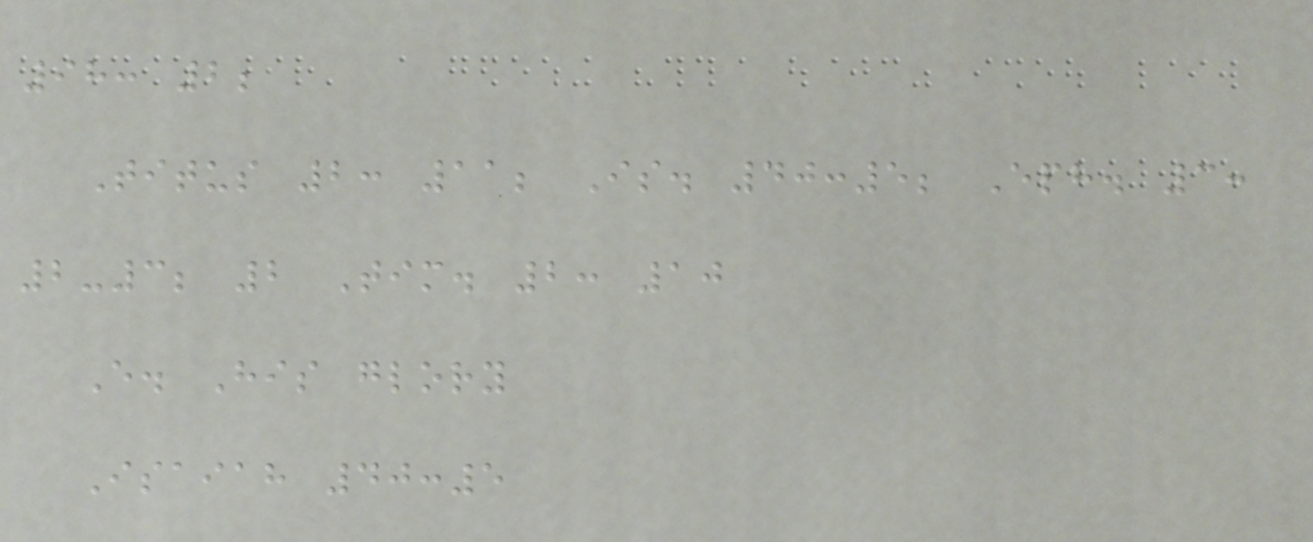98: 2;
Titus 2: 11; Is. 40:5; Eph. 3:
2-3; 2 Tim. 2: 10
E. His glory
Isaiah 40:5
